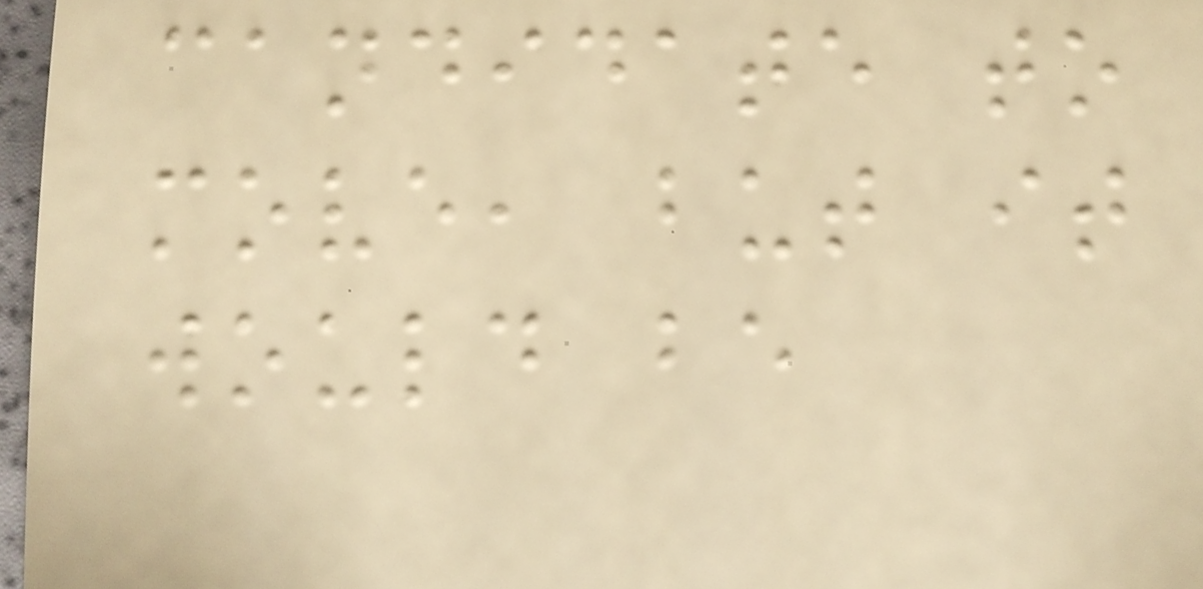candidate to
move, but it
would be
